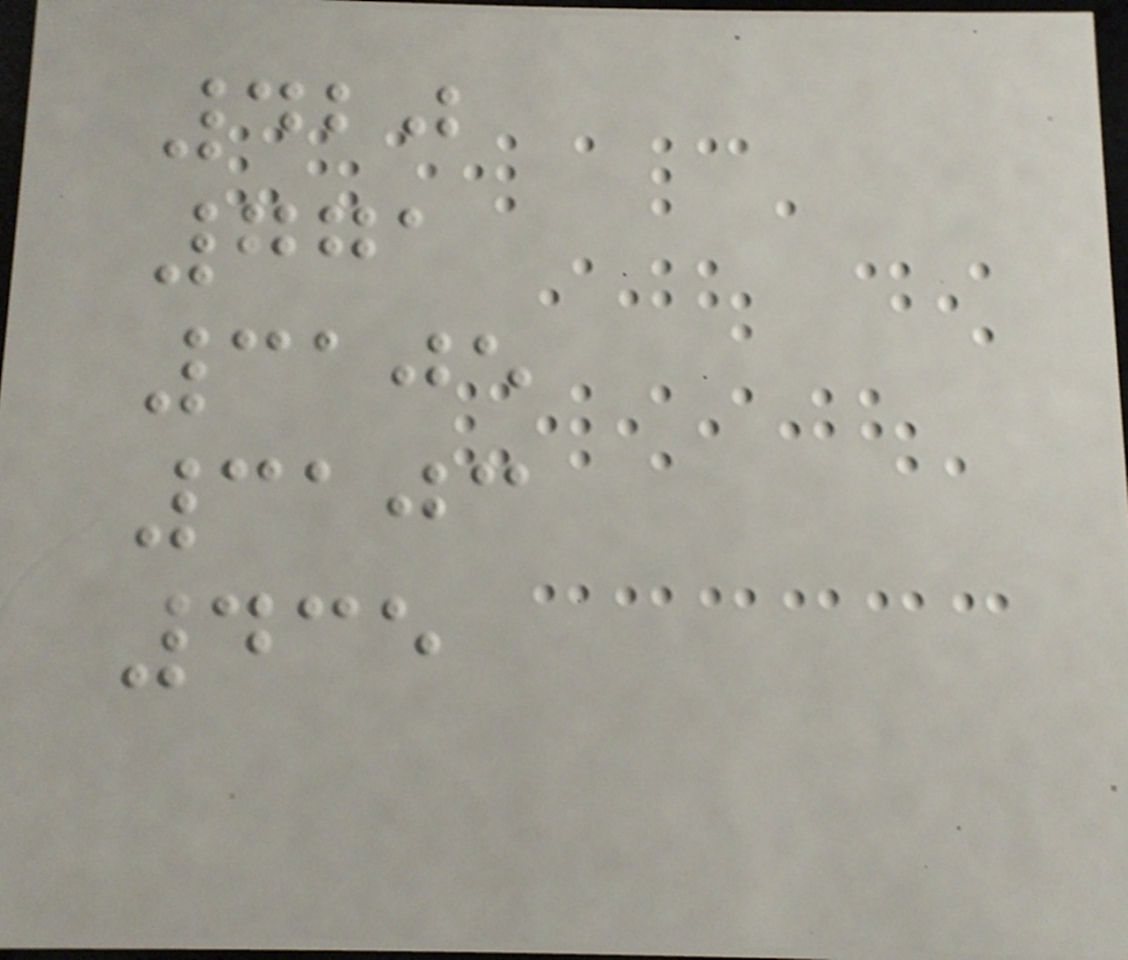420
771
3105
3103
435
